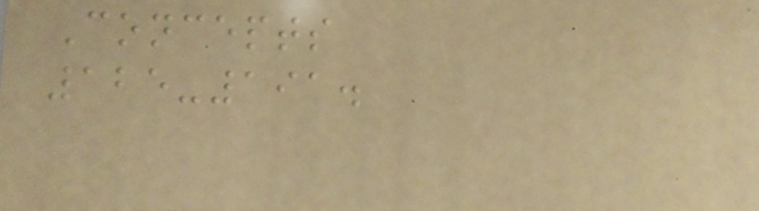Concepts
125-191.
